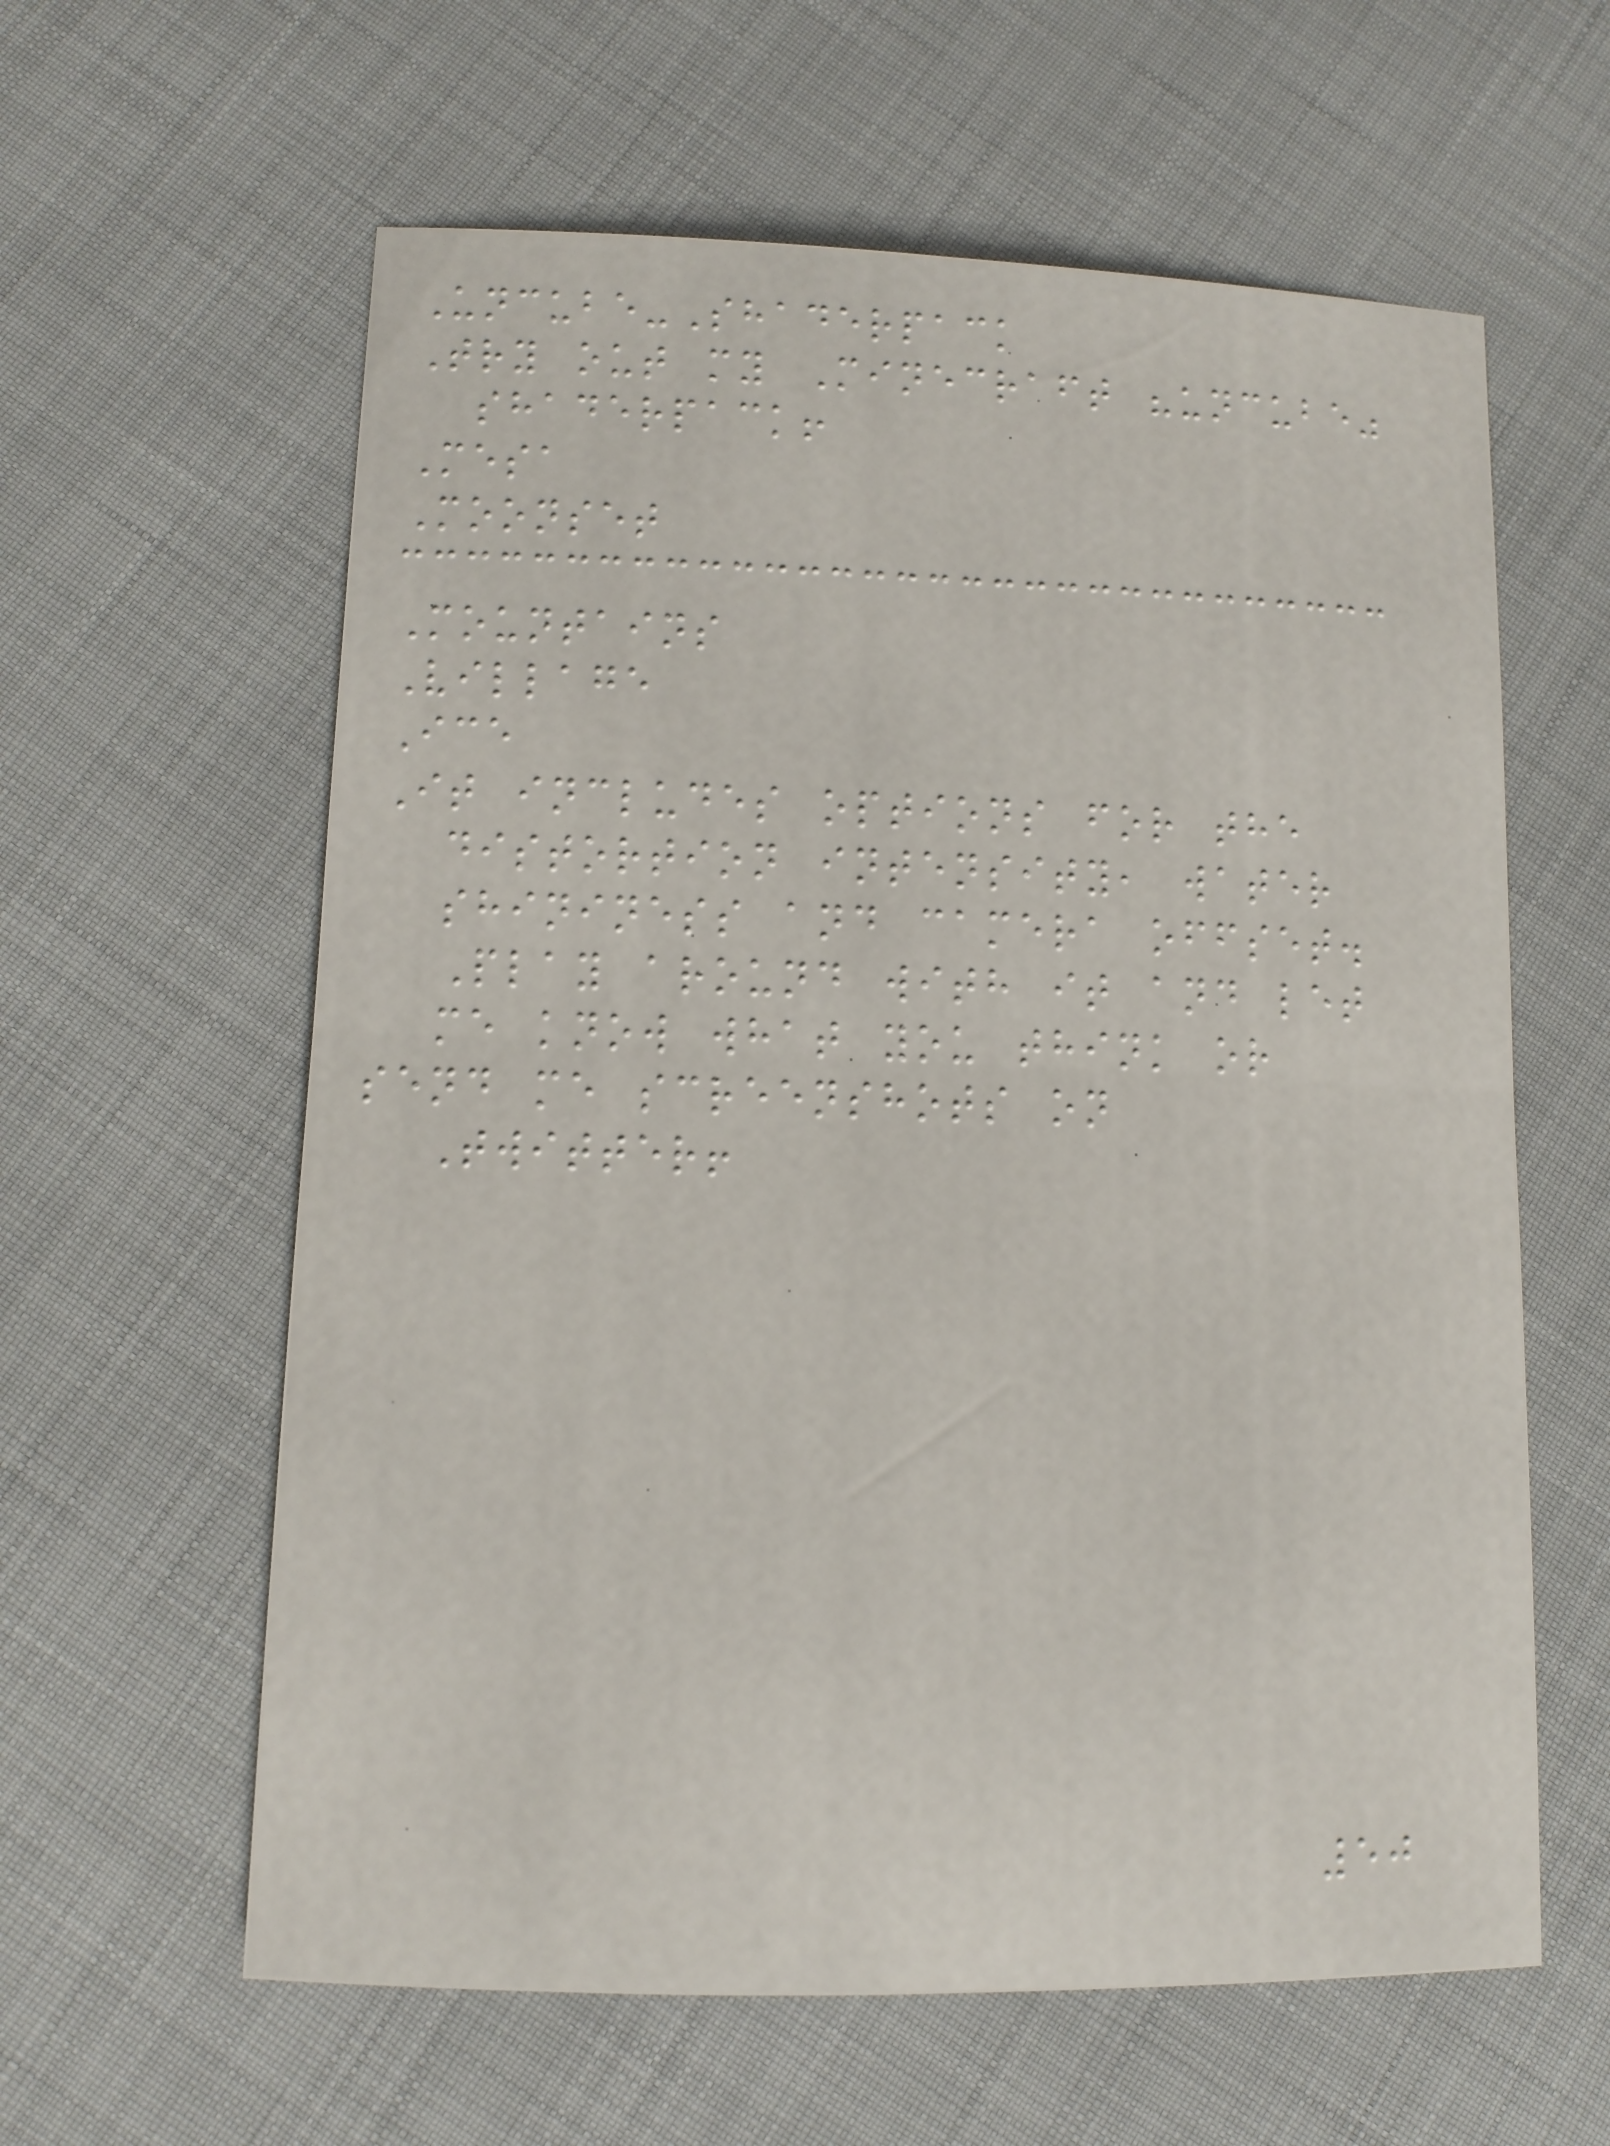Uncube-Shaderpack
Try out my Minecraft "uncube"
shaderpack!
Mesa
Moonset
Mountains
Village
Ice
It includes options for the
distortion intensity, water
shininess and camera offset.
Play around with it and let
me know what you think or
send me screenshots on
Twitter!
50
